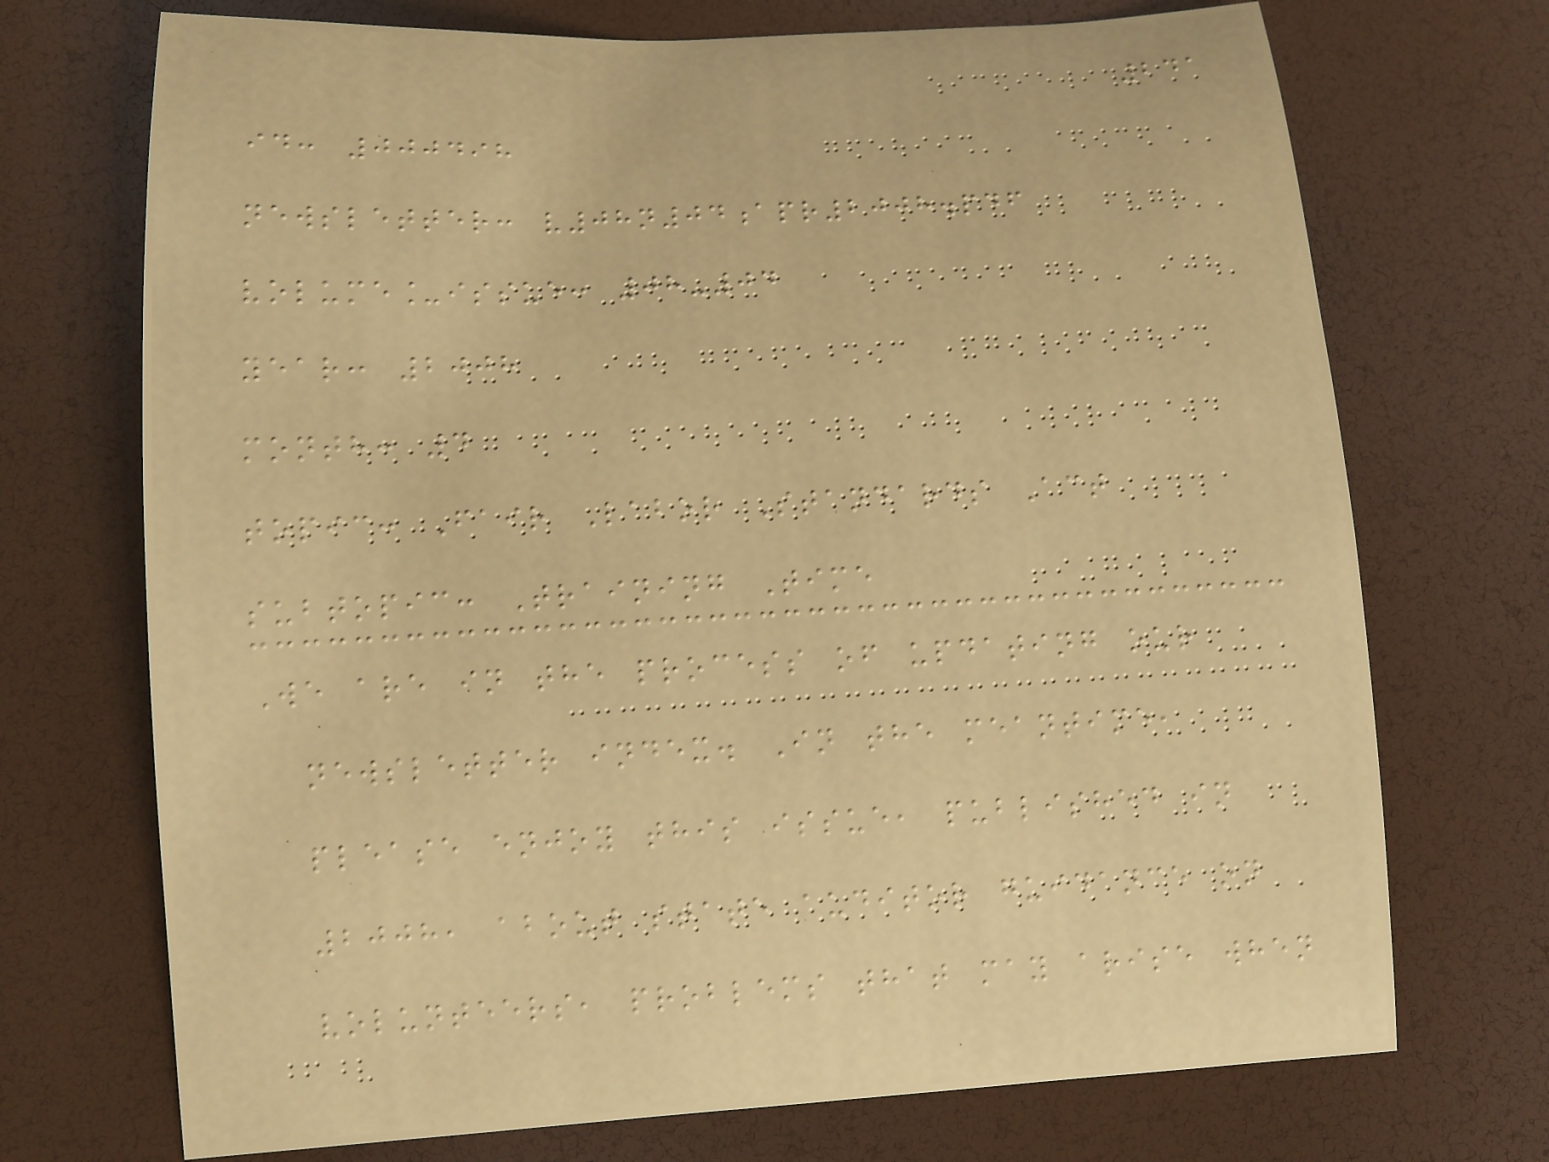241
id: 000498
newsletter: v08n04apr2008.pdf
volume_issue: 08-04
year: 2008
month: 4
topic: Fair Labor Standards Act
subtopic: Training Time
We are in the process of updating our
newsletter index. In the meantime,
please enjoy this issue, published in
2008, about state auditor guidance on
volunteers, problems that may arise when
